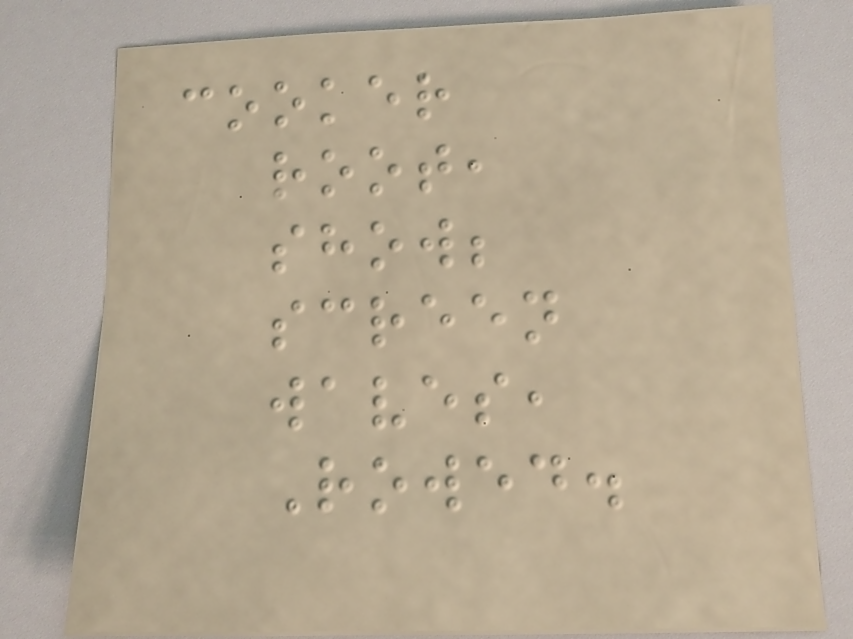cooker
root,
show;
screen
waves,
Rowed.
